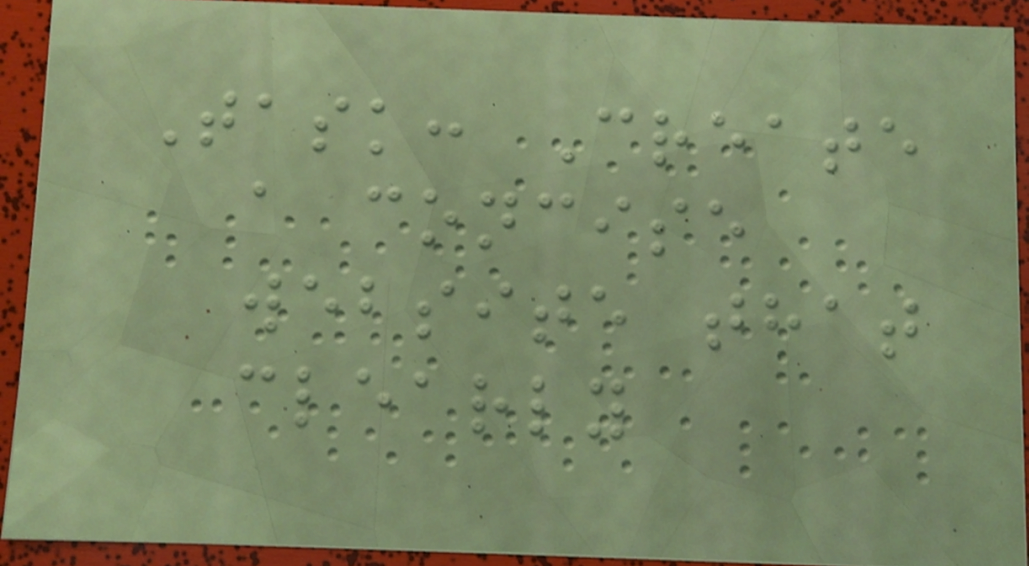Task: Create
a concise
website that
clearly
